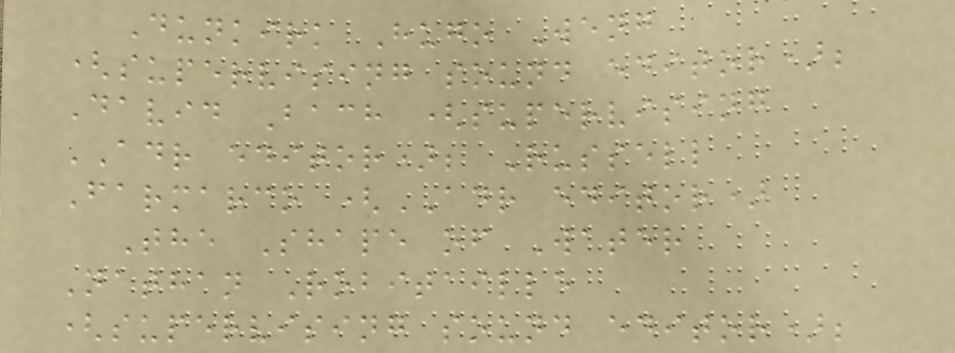Dunkirk Hugo Weng
(supervising sound editor);
David Bach (supervising
ADR editor); Russell
Farmarco (ADR editor)
The Shape of Water
Nathan Robitaille
(supervising sound editor);
